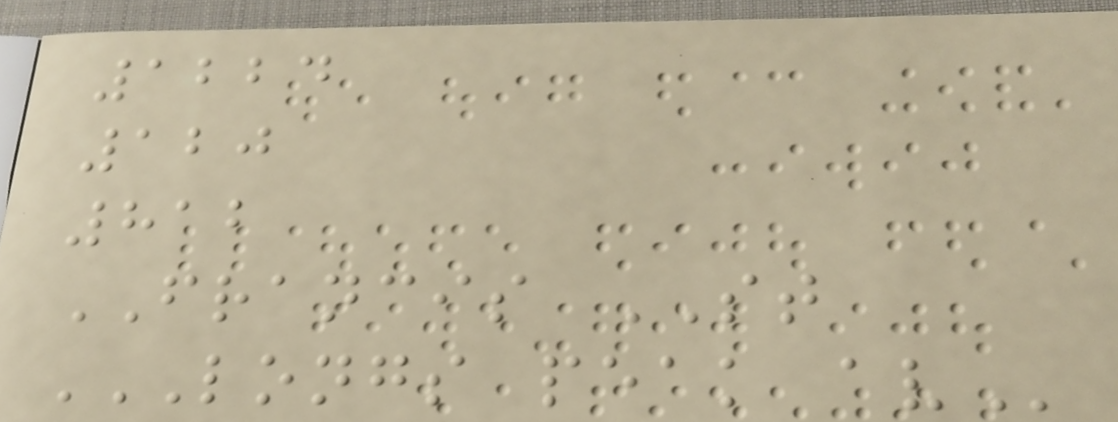1224
120
812
FRANCIS ST
LONGS PEAK AV
